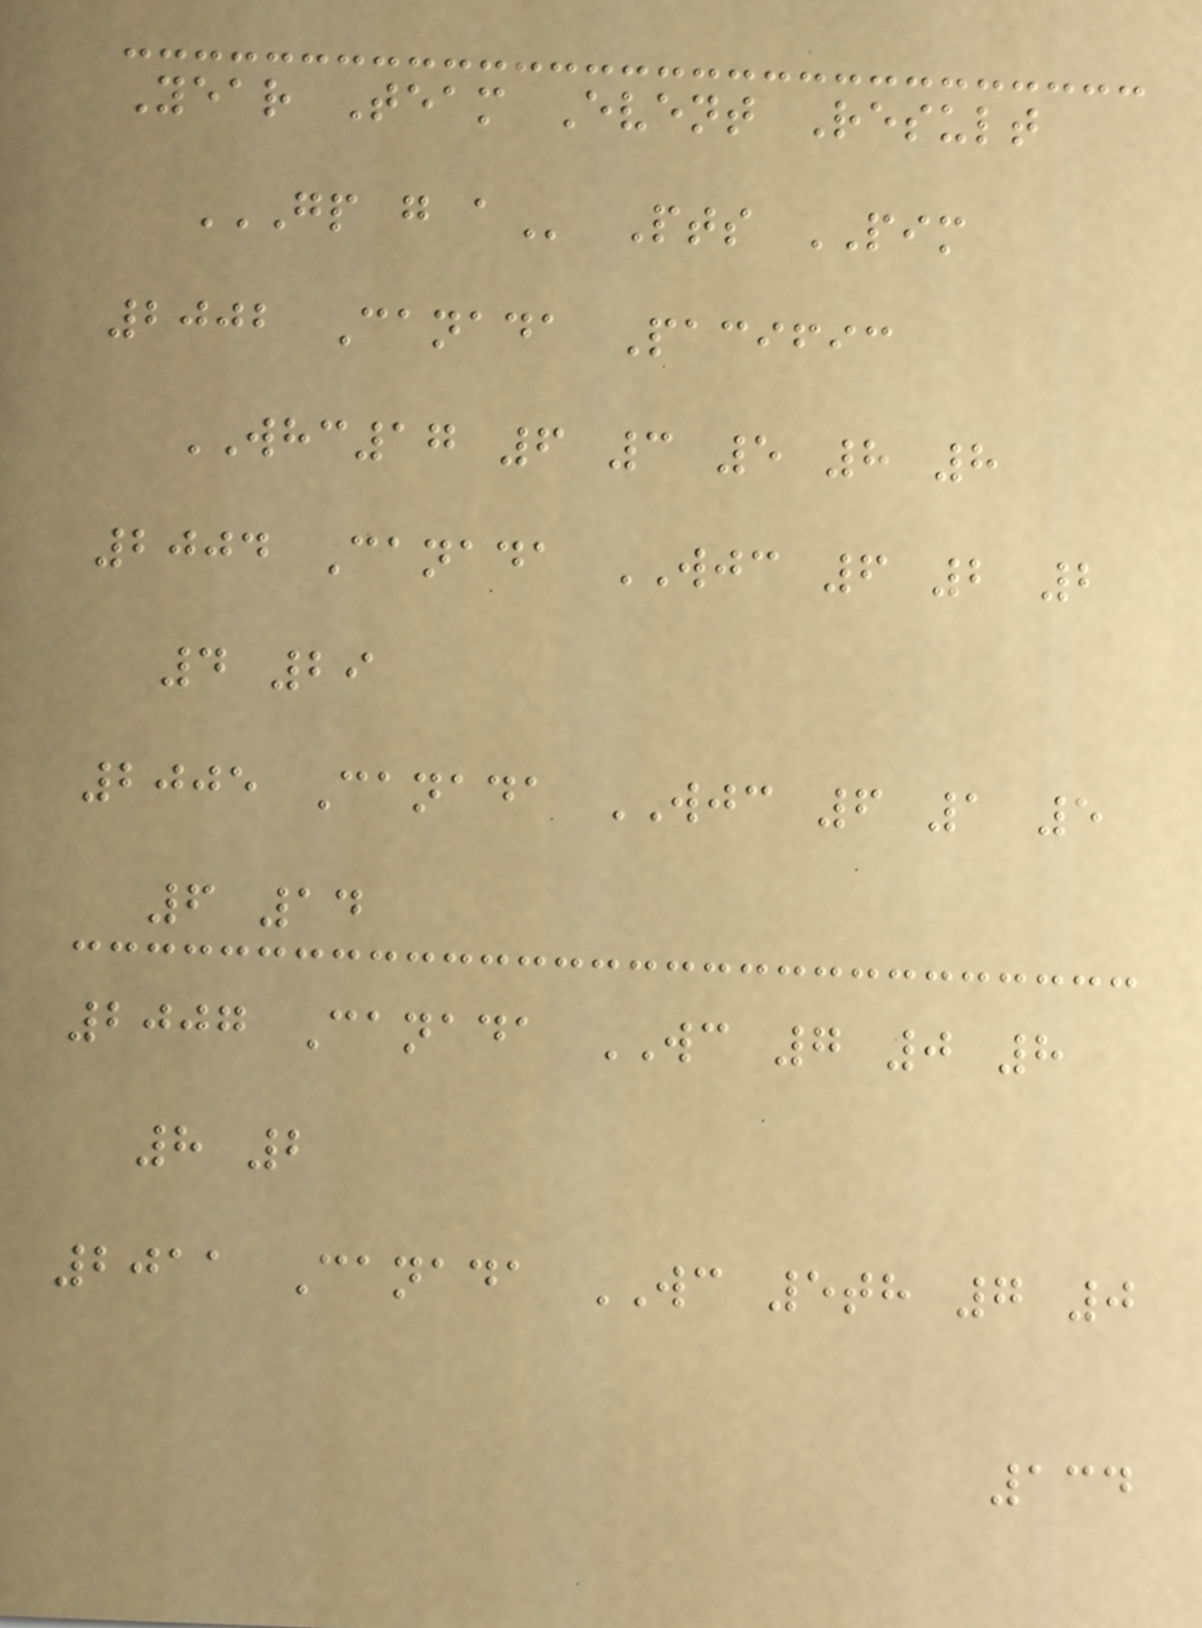Year Team Event Result
GP G A Pts PIM
2002 Canada Pacific
WHC17 6 3 5 8 8
2004 Canada WJC 6 2 2
4 29
2005 Canada WJC 6 1 5
6 14
2007 Canada WC 7 0 8
8 2
2011 Canada WC 5th 7 0
134
